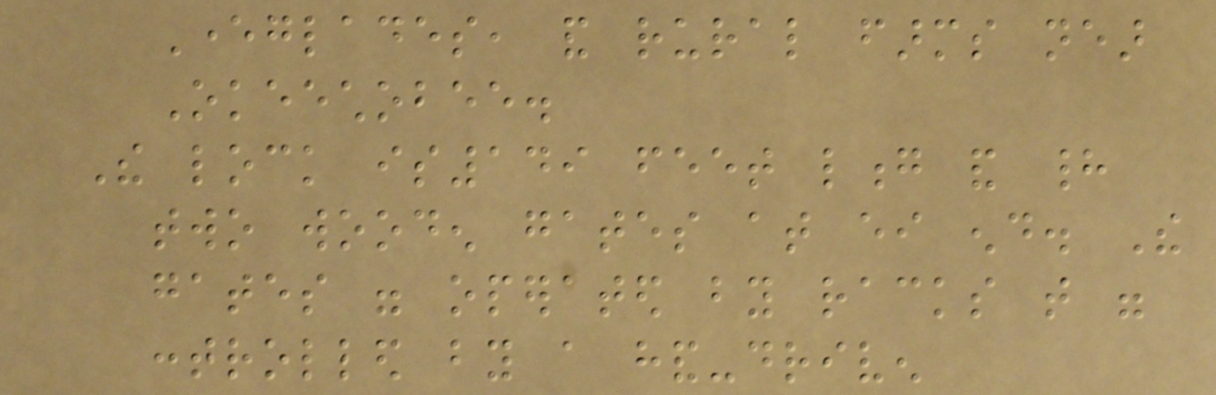Everglades, and rural farms near
Okeechobee.
The lock is149 feet long and had
two wooden gates at either end. The
gates were operated by racks that were
controlled by a hand-driven
